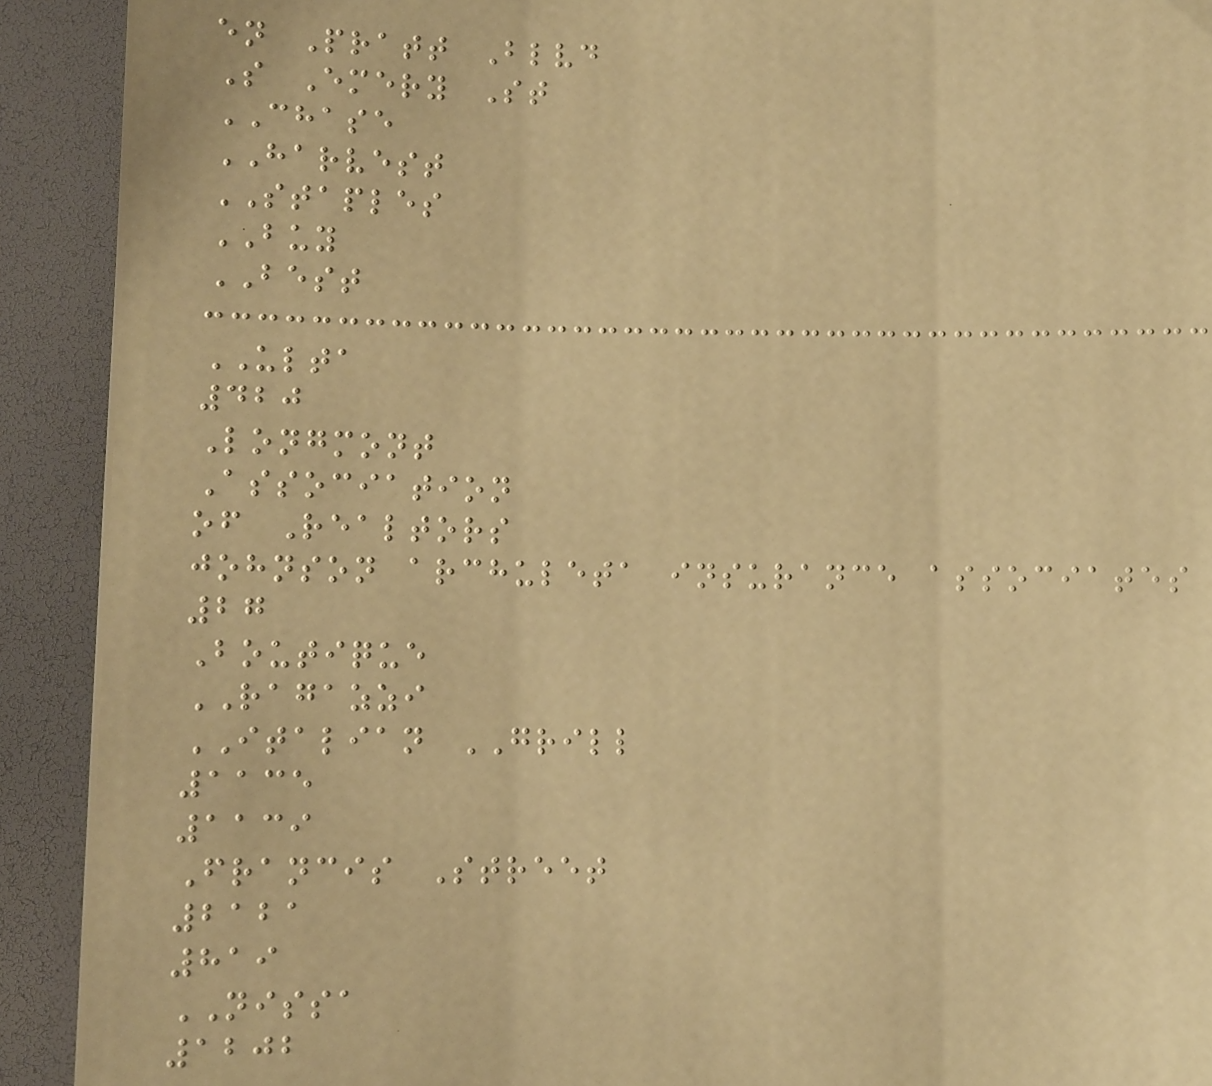en Pratt Blvd
S Emery St
CHASE
HARVEST
STAPLES
BUY
BEST
ULTA
420
Longmont
Association
of Realtors
johnson archuleta insurance associates
27
Boutique
RAGAZZI
ITALIAN GRILL
1135
1139
Francis Street
2121
819
NISSA
1202
